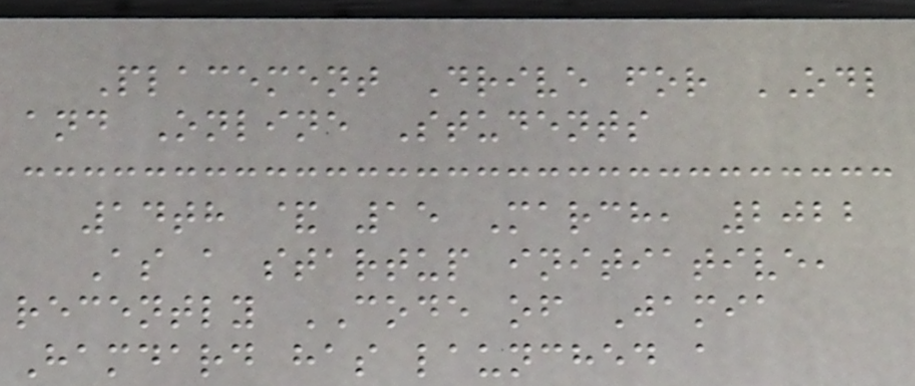Placement Drive for ODL
and Online Students
14th & 15 March, 2022
As a startup initiative,
recently CODE of Jamia
Hamdard has launched a
